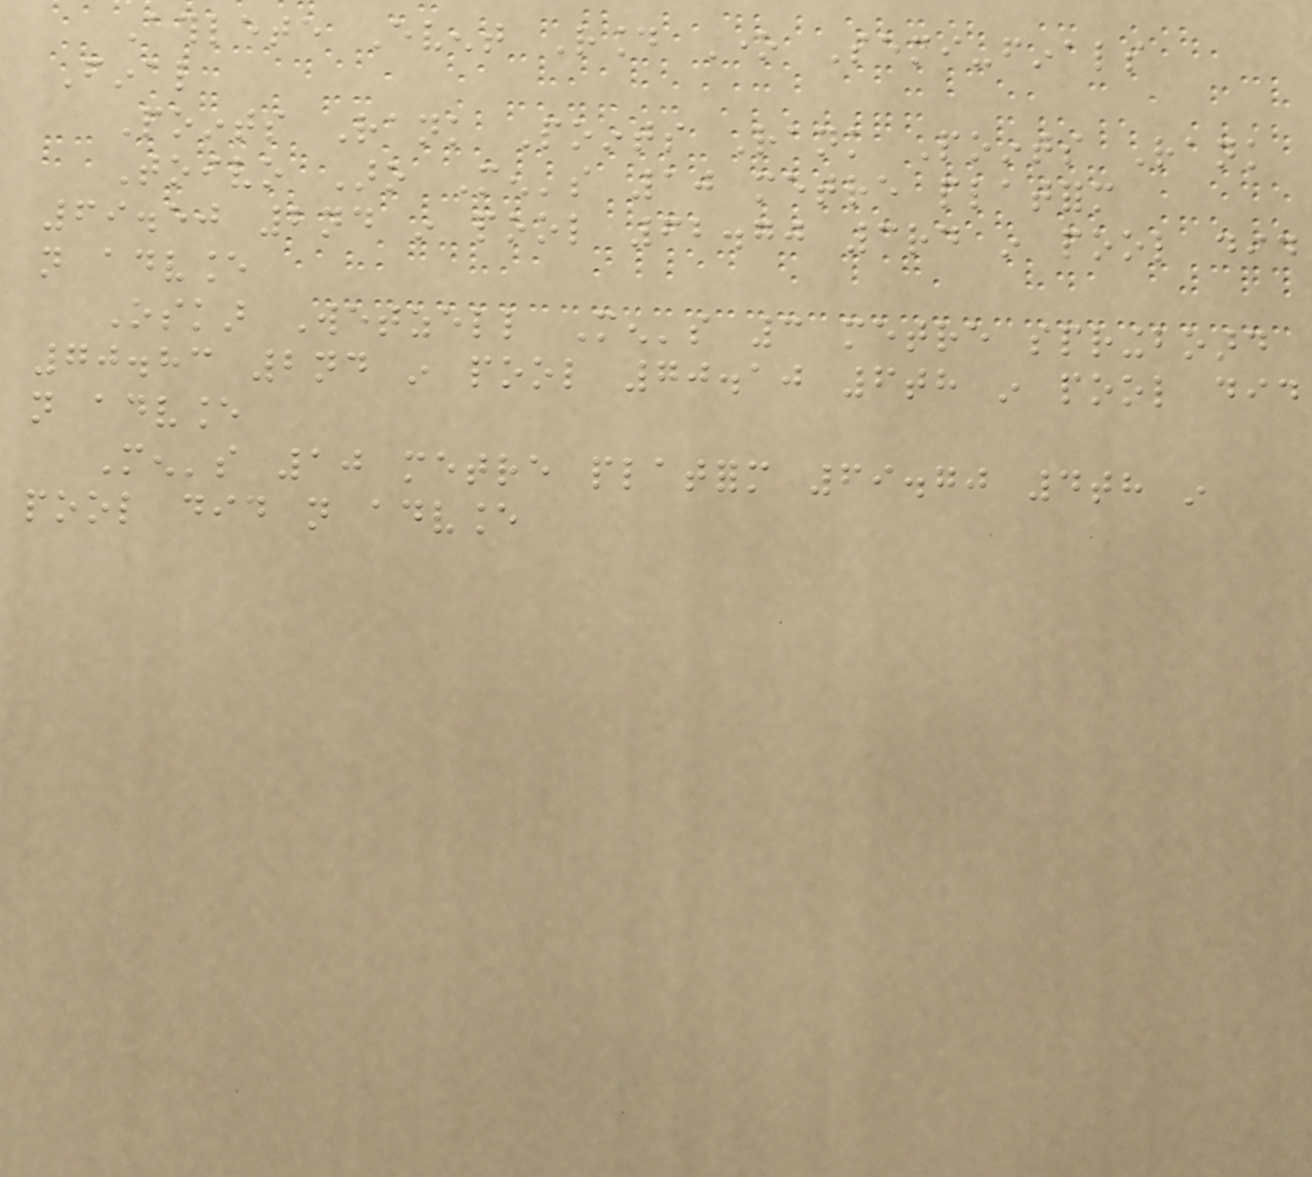Athlete Event Round One Semi-finals
Final
Points Rank Points Rank Points Rank
Toivo Aro Men's 10 metre platform
69.50 2nd in pool 62.70 3rd in pool did
not advance
Oskar Wetzell Men's 3 metre springboard
70.83 2nd in pool 70.10 6th in pool did
not advance
Men's 10 metre platform 69.70 4th in
pool did not advance
